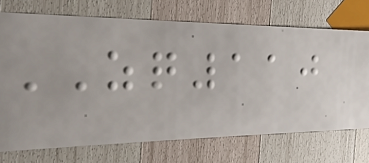ZQ110
